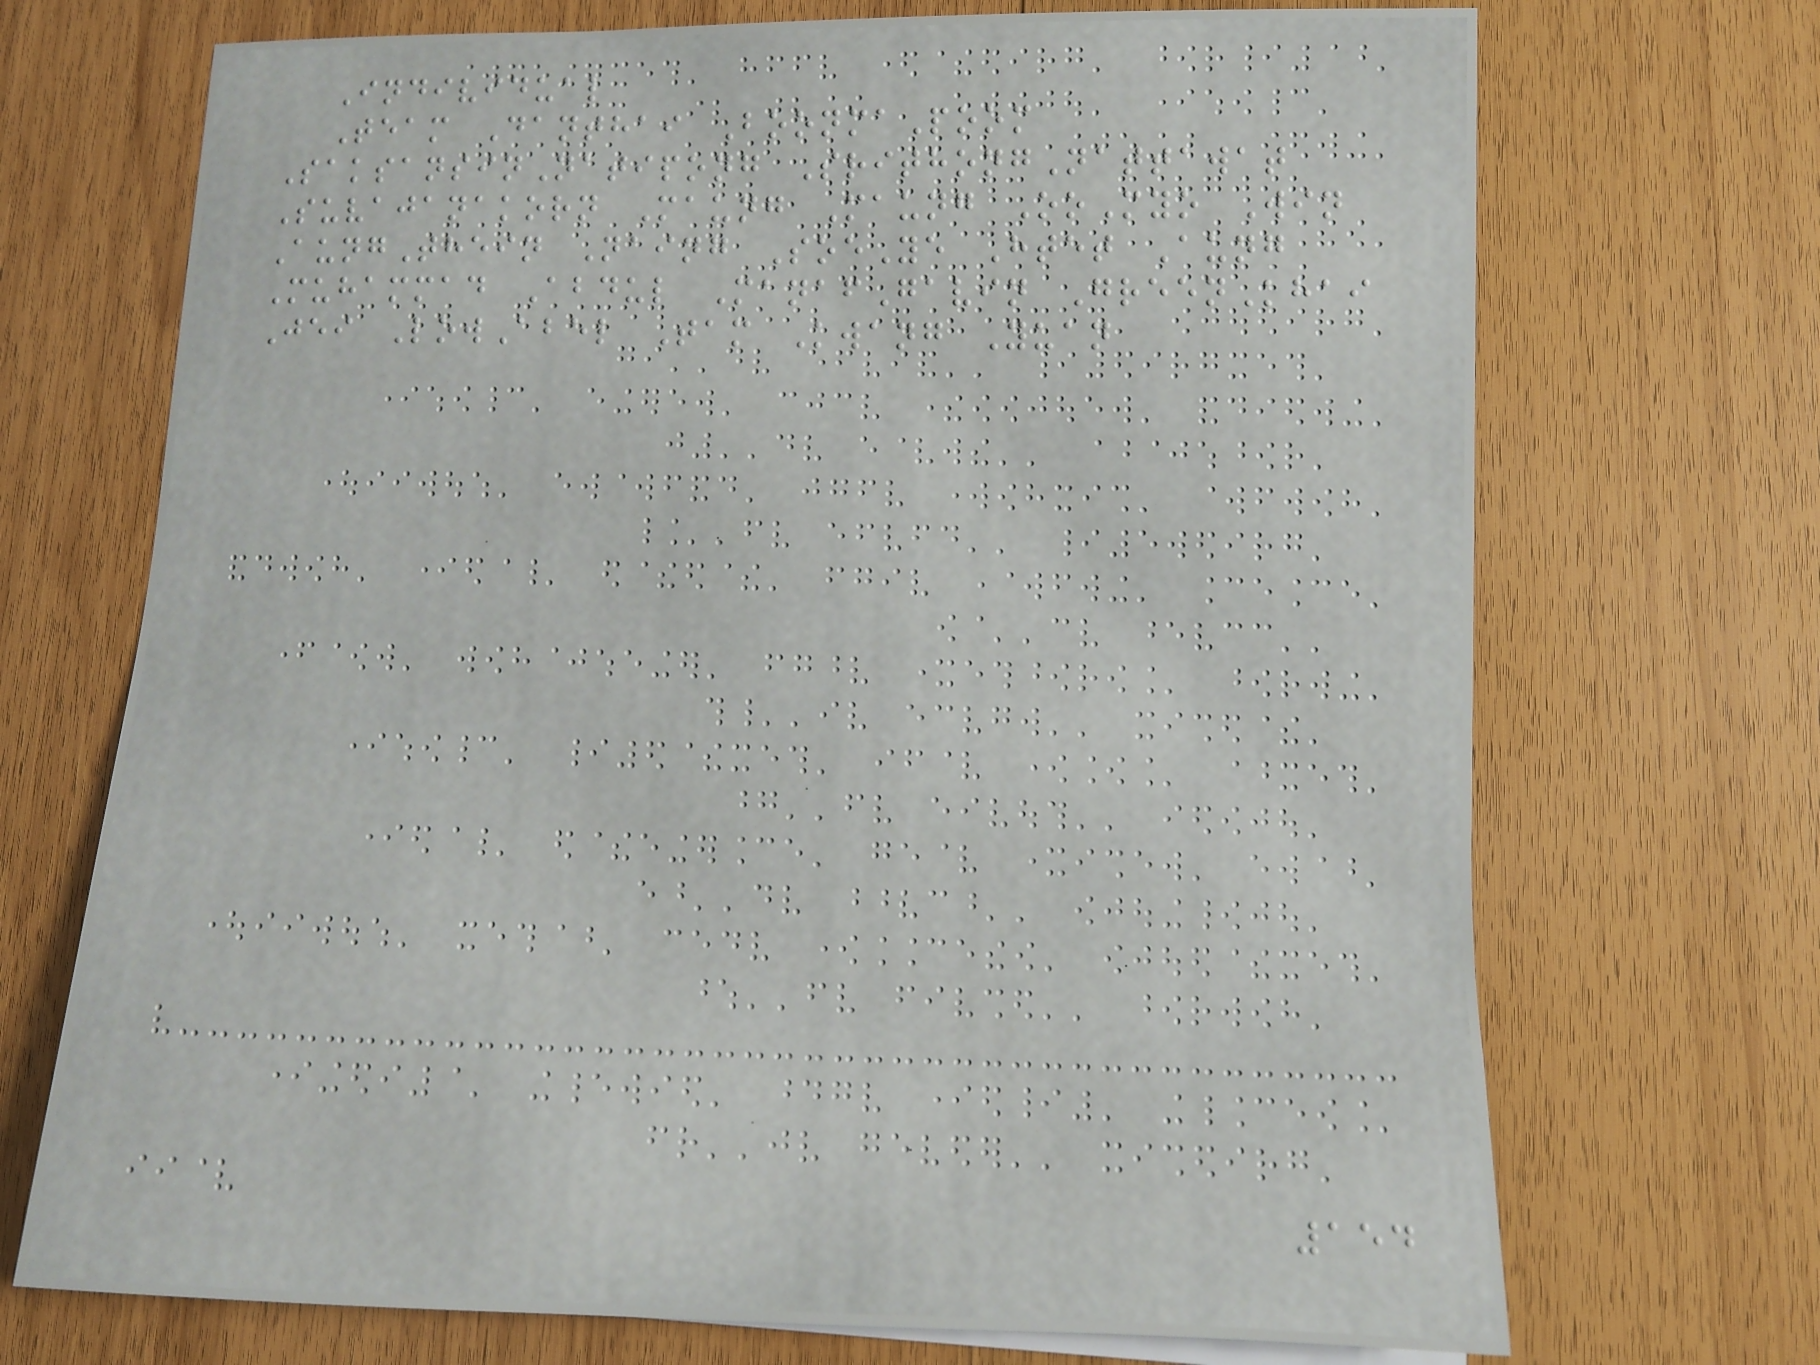Individual
Team Danthai BoonmaPoom
SaksansinNatipong SrithongNattawat
Suvajanakorn Maung Maung OoMyo Win
AungThein Naing SoeYe Htet Aung
Muhammad Abdul ManafGavin GreenKhai
Jei LowAbel Tam Kwang Yuan
154
